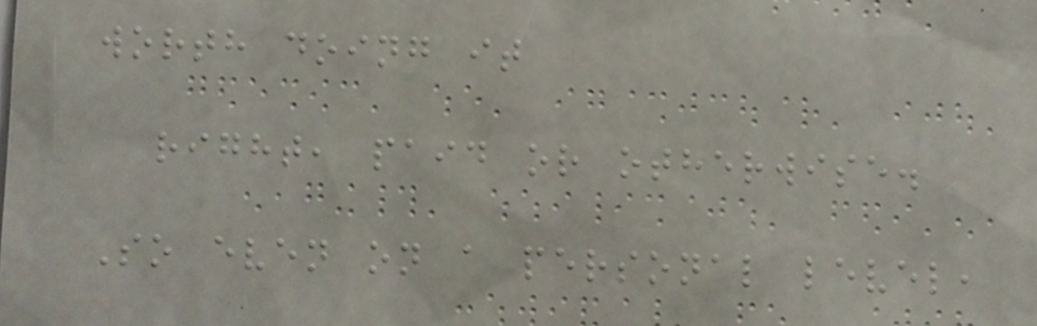worth doing it
right, paid or otherwise.
So even on a personal level,
